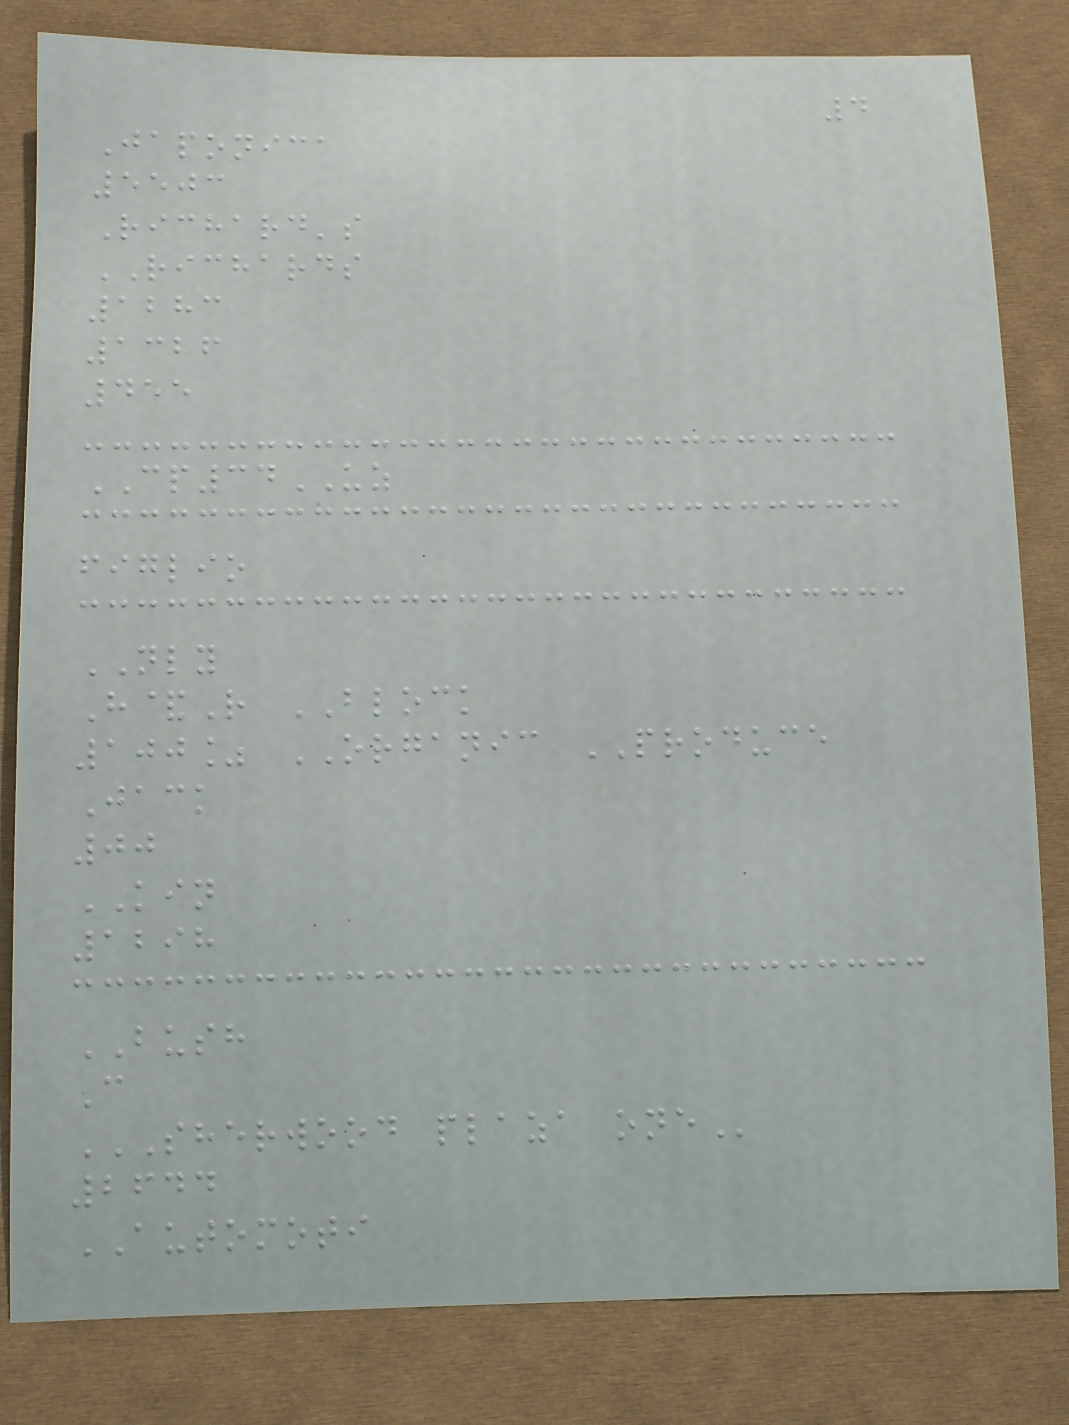4
Japonica
5503
Richard's
RICHARDS
1283
1326
455
CP34UZ
figlio
NLY
H&R BLOCK
100% ORGANIC PRODUCE
Jack
00
KIN
1298
BUSH
C
SHERWOOD PLAZA ONE
2644
AUTOMOTI
